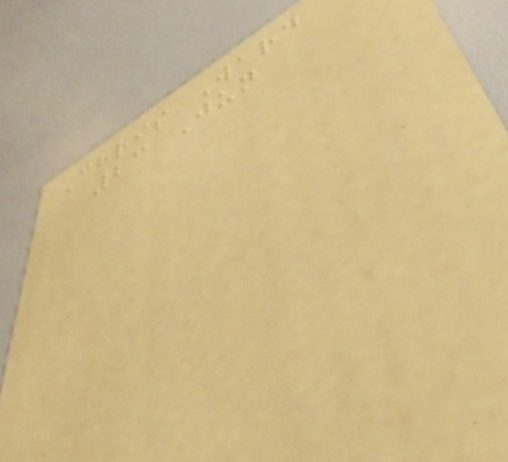Chris Ward
23 Jun
